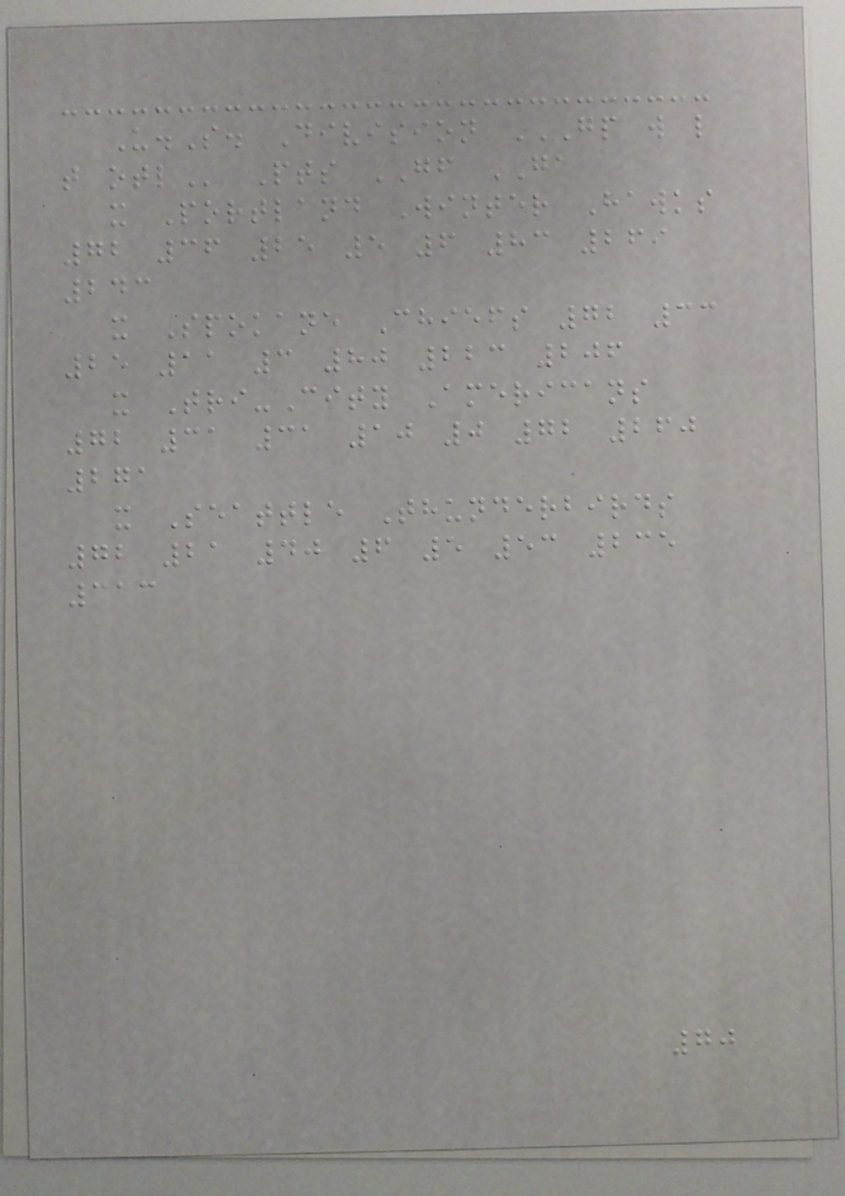U.S. Division GP W L
T OTL Pts GF GA
x Portland Winter Hawks
72 36 25 5 6 83 269
243
x Spokane Chiefs 72 33
25 11 3 80 223 206
x Tri-City Americans
72 31 31 10 0 72 260
271
x Seattle Thunderbirds
72 21 40 6 5 53 235
313
70
